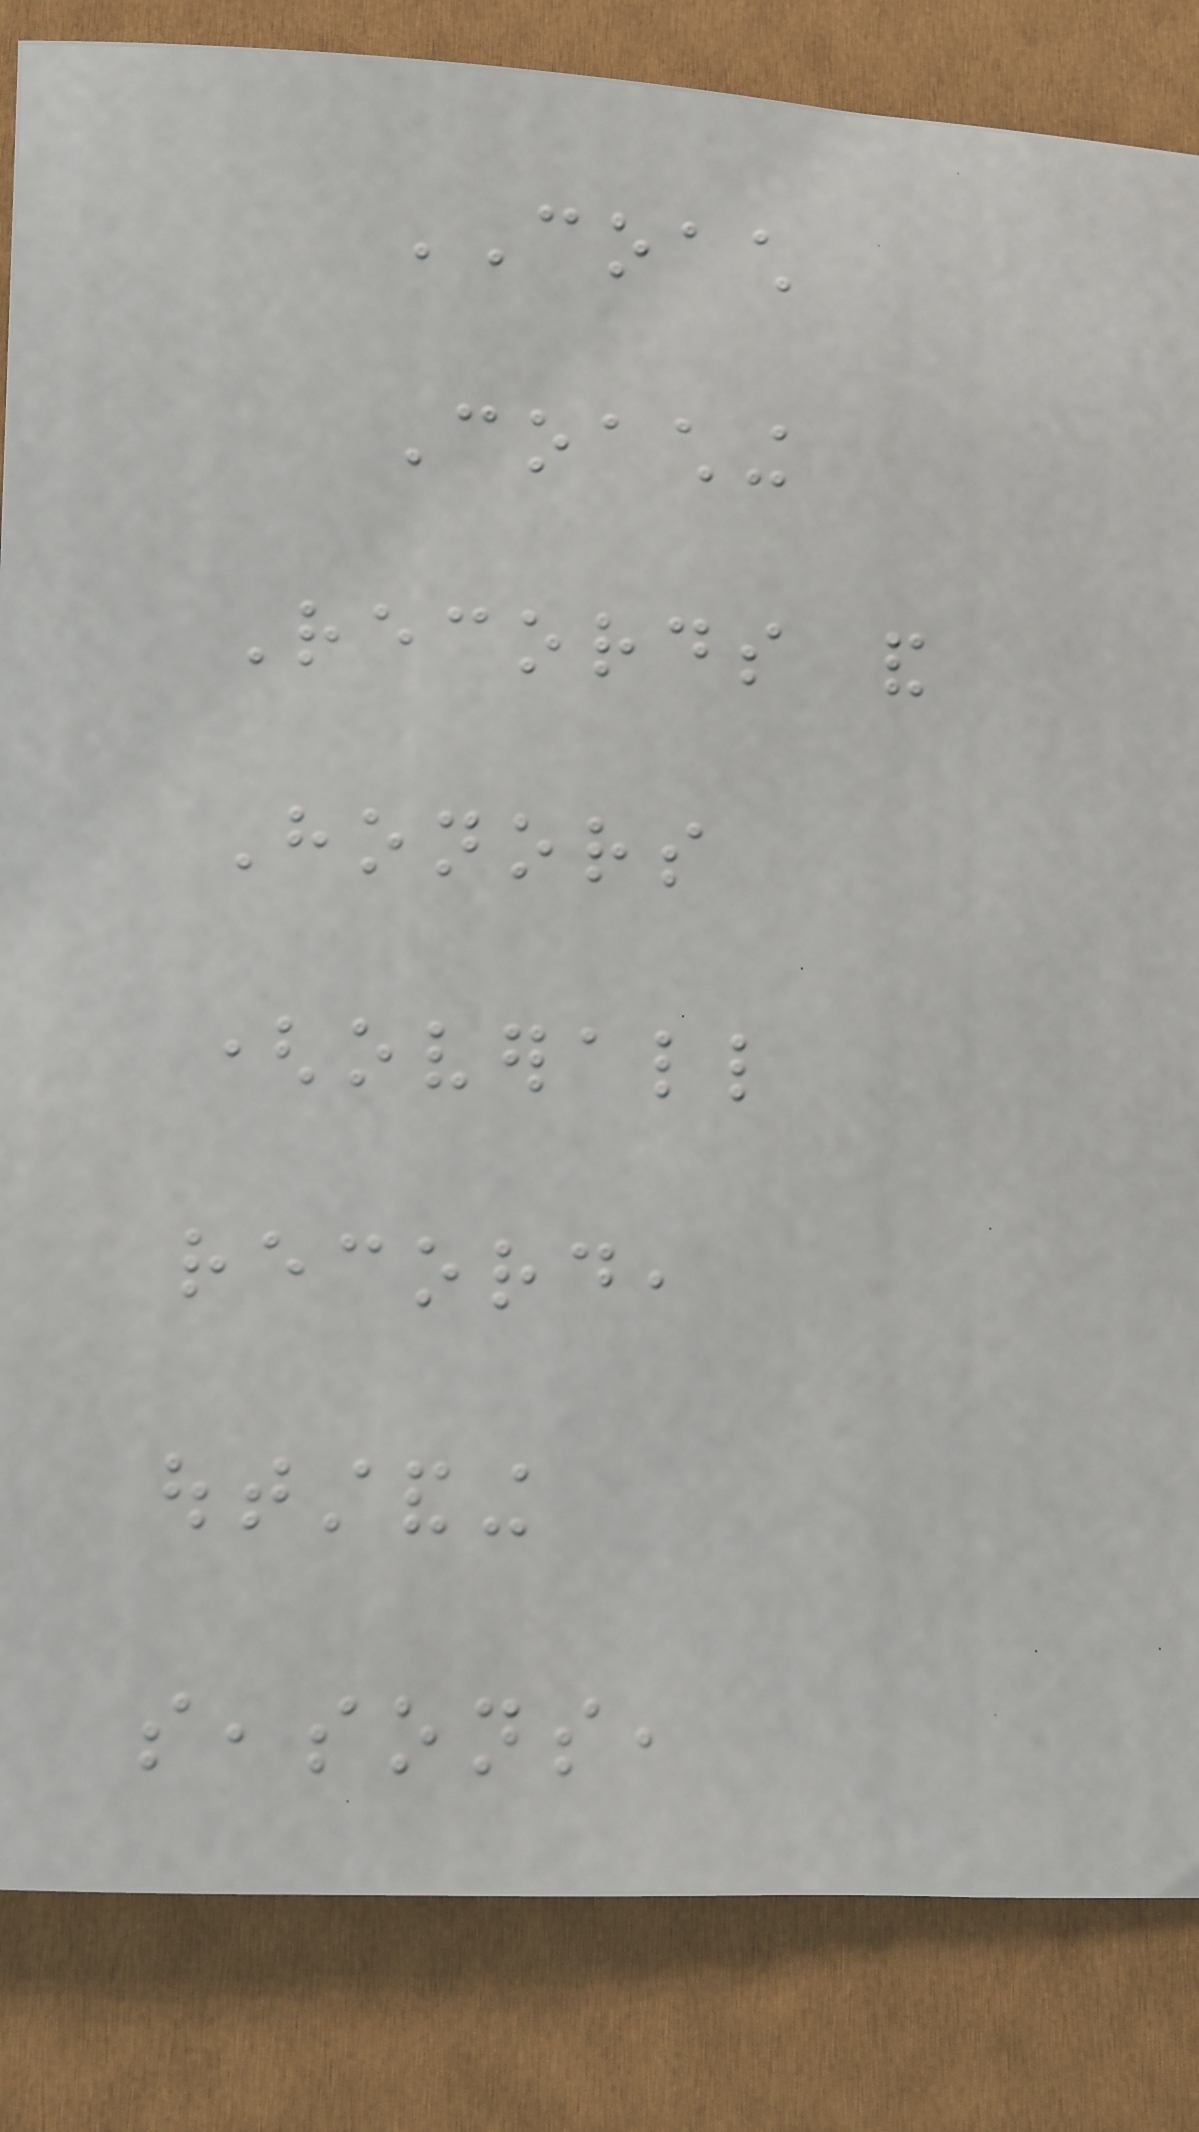COACH
Coaching
Records and
Honors
(overall
record,
outstanding
seasons,
